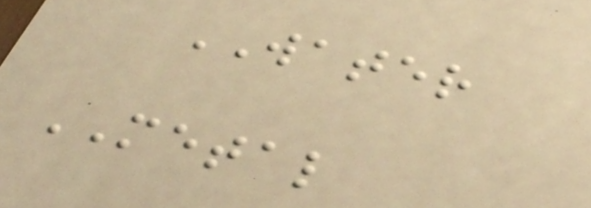WATER
METAL
